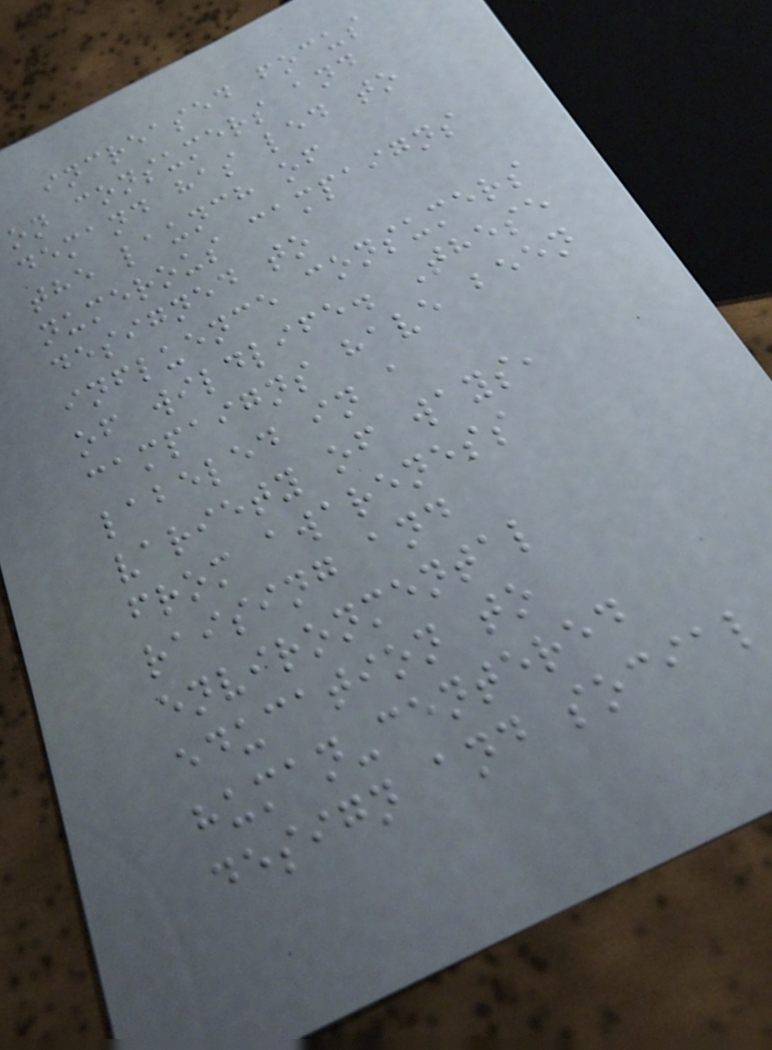increased focus
on consumers and
demand has led to
the launch of
numerous campaigns
designed to
influence consumers
of wildlife. These
campaigns have been
labeled in a
variety of ways,
from awareness
raising and
environmental
education to
human-centered
design and social
